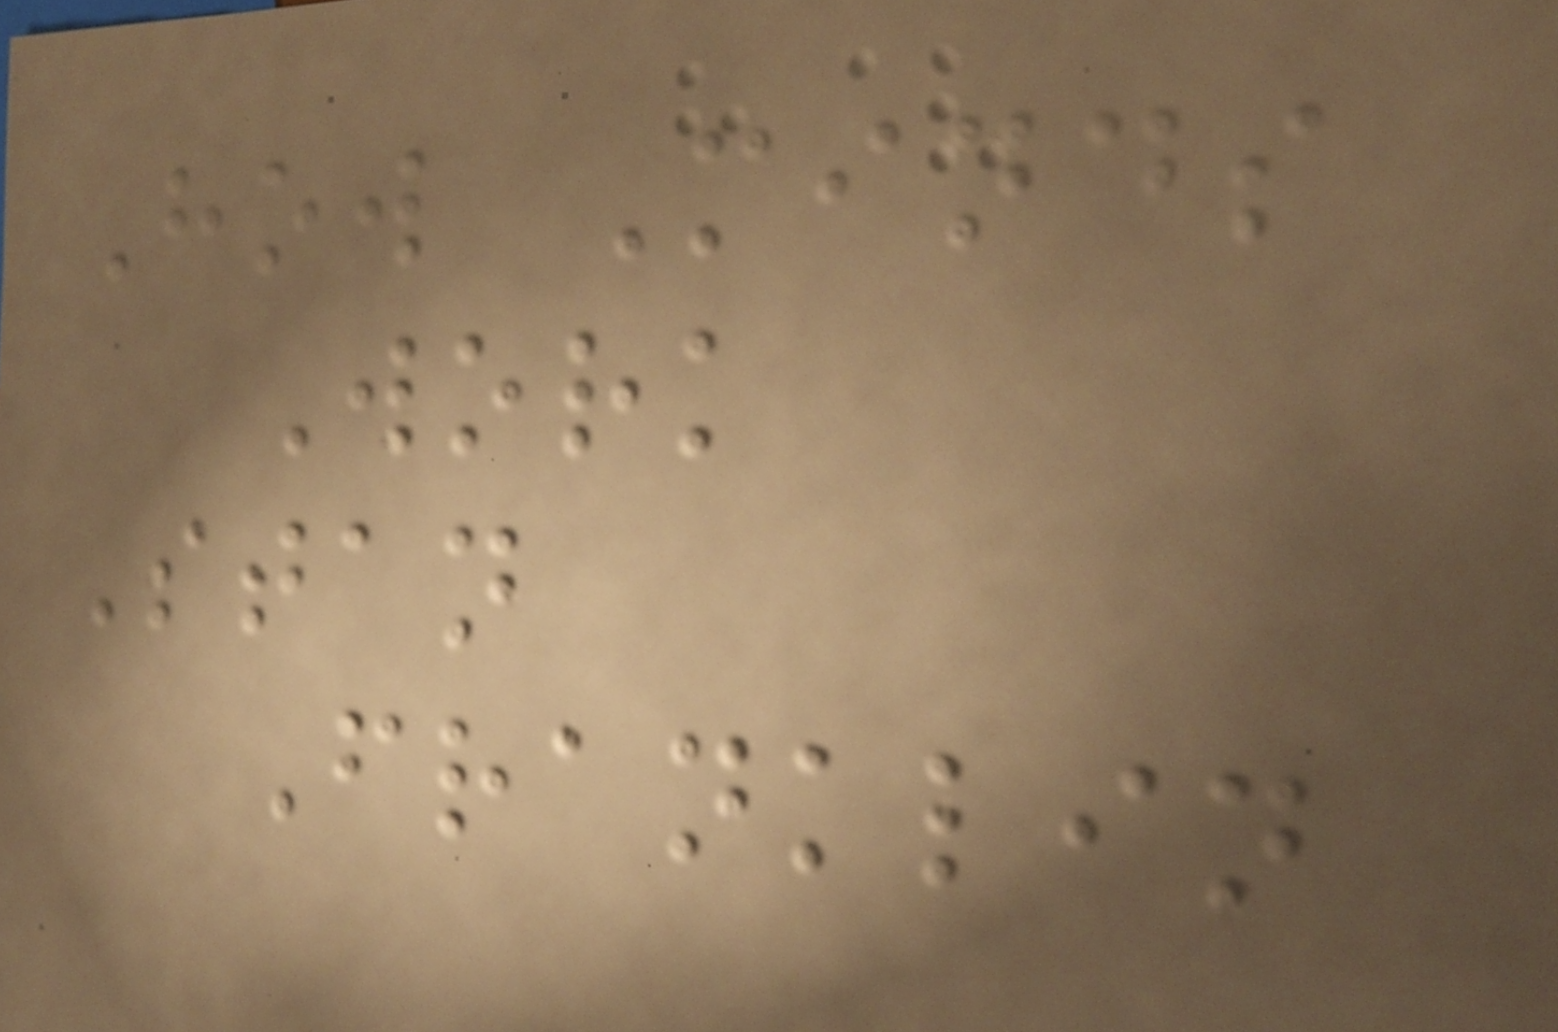How Minds
Work
Stan
Franklin
